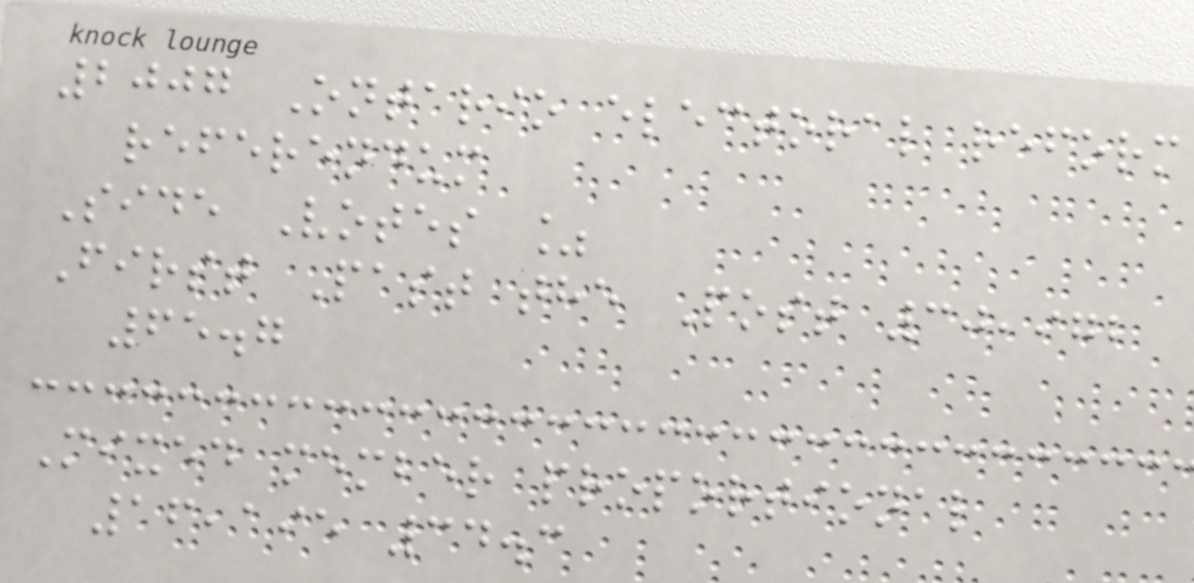2007 Ontario electoral reform
referendum
Side Votes %
First Past the Post 30,972
65.7
Mixed member proportional
16,195 34.3
